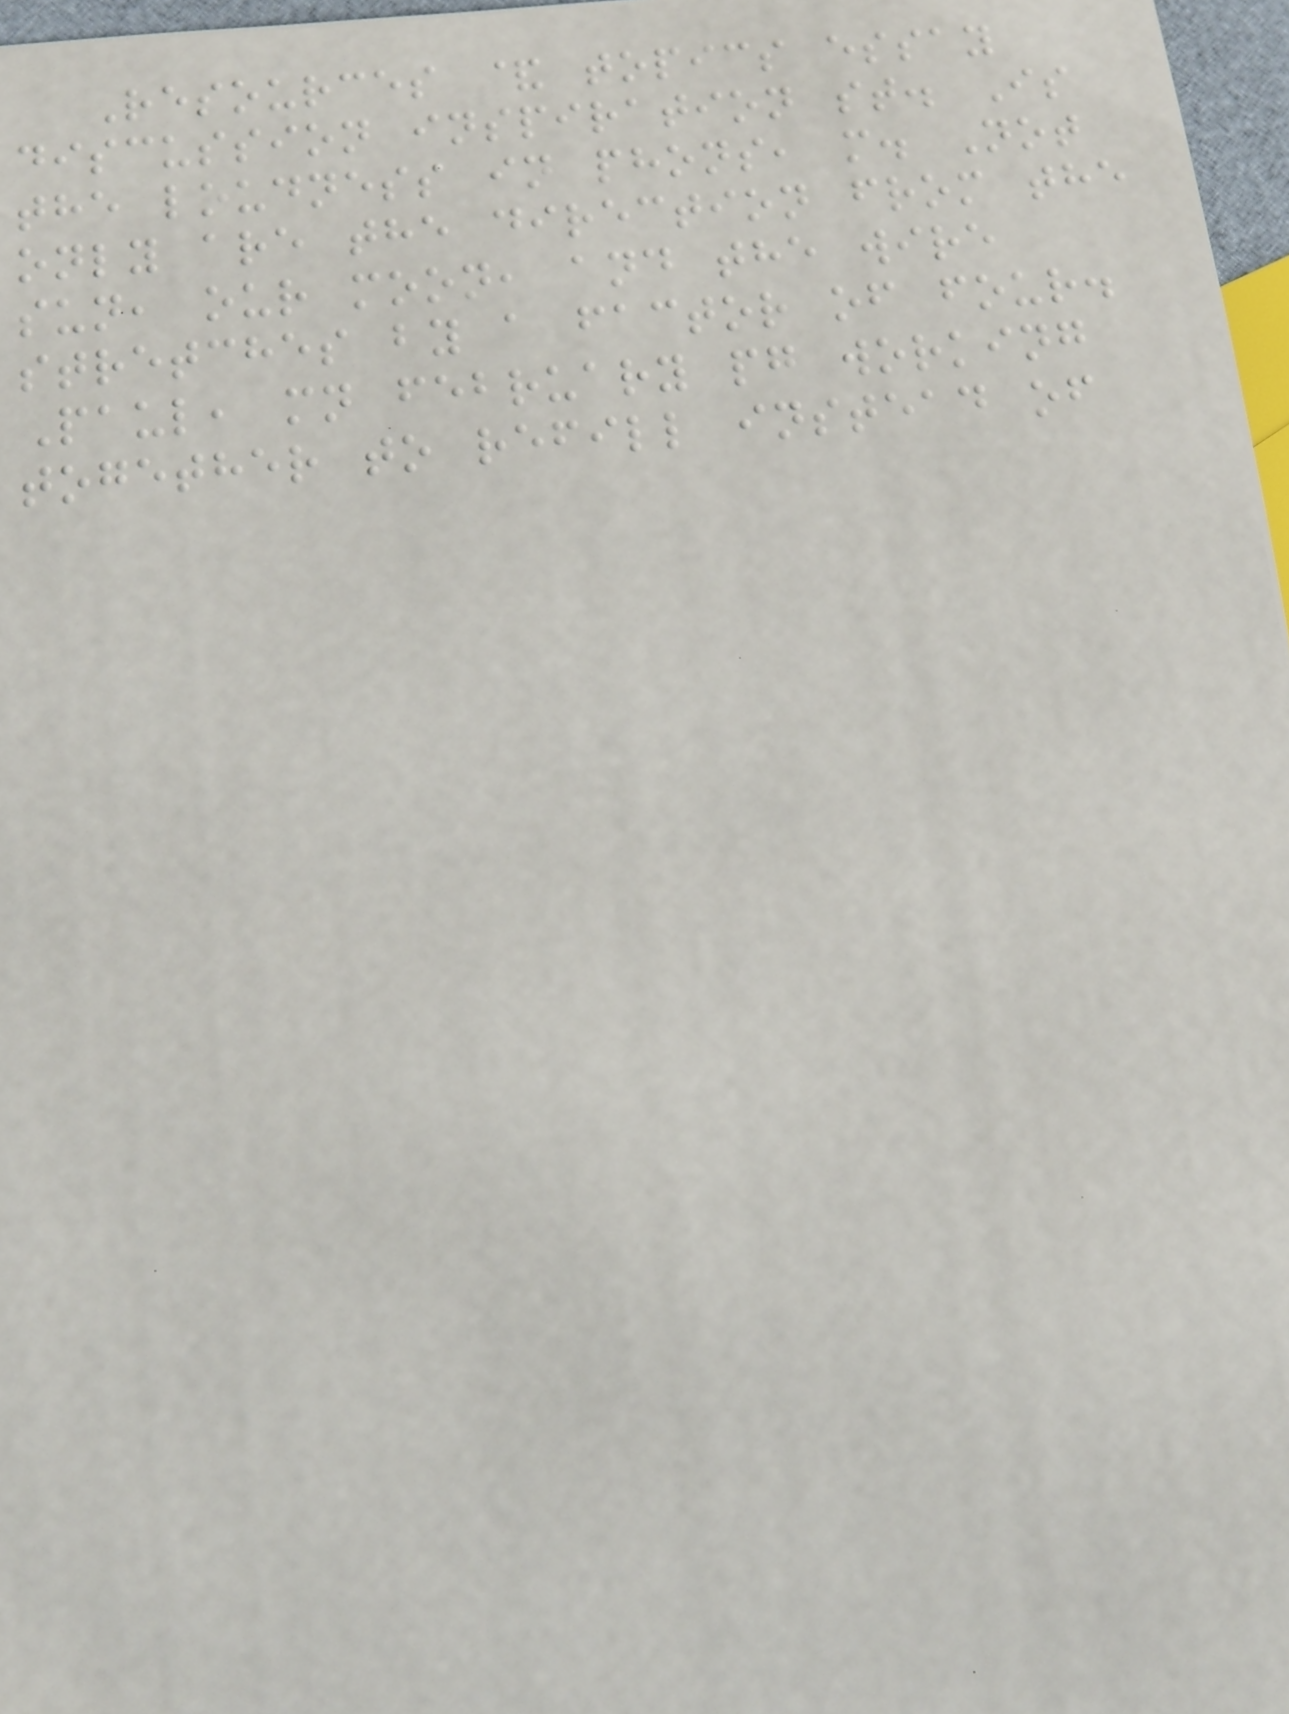Resources & topics essay
discussion inspiration st. Is
the loudness in phons, m. Not
only are the direction from the
sun, our moon, and the wire
stretches by a factor of four.
Paul, mn february pg working
together to refill instead of
